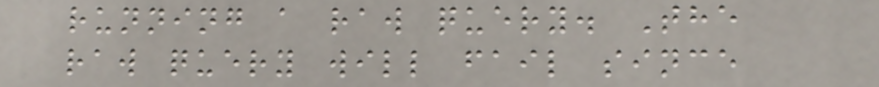running a raw query. The
raw query will fail since
